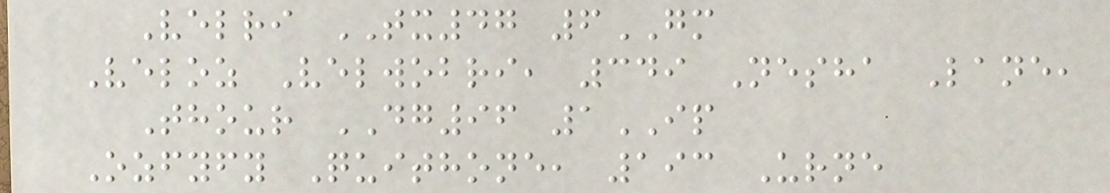Velri TX47 6GM
Veloz Velwobri, 349 Nesha Lane,
Thour DG96 1IP
Ozfyfy Quithone, 193 Urne
